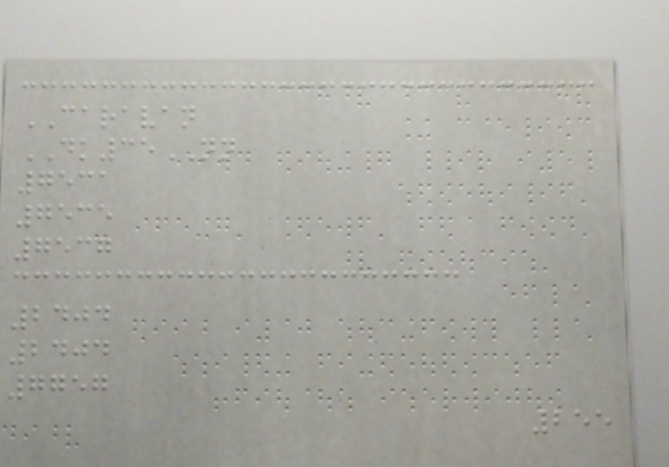CARAVAN
DK35NN
7531
7535
7537
2404
2404
7757
255
